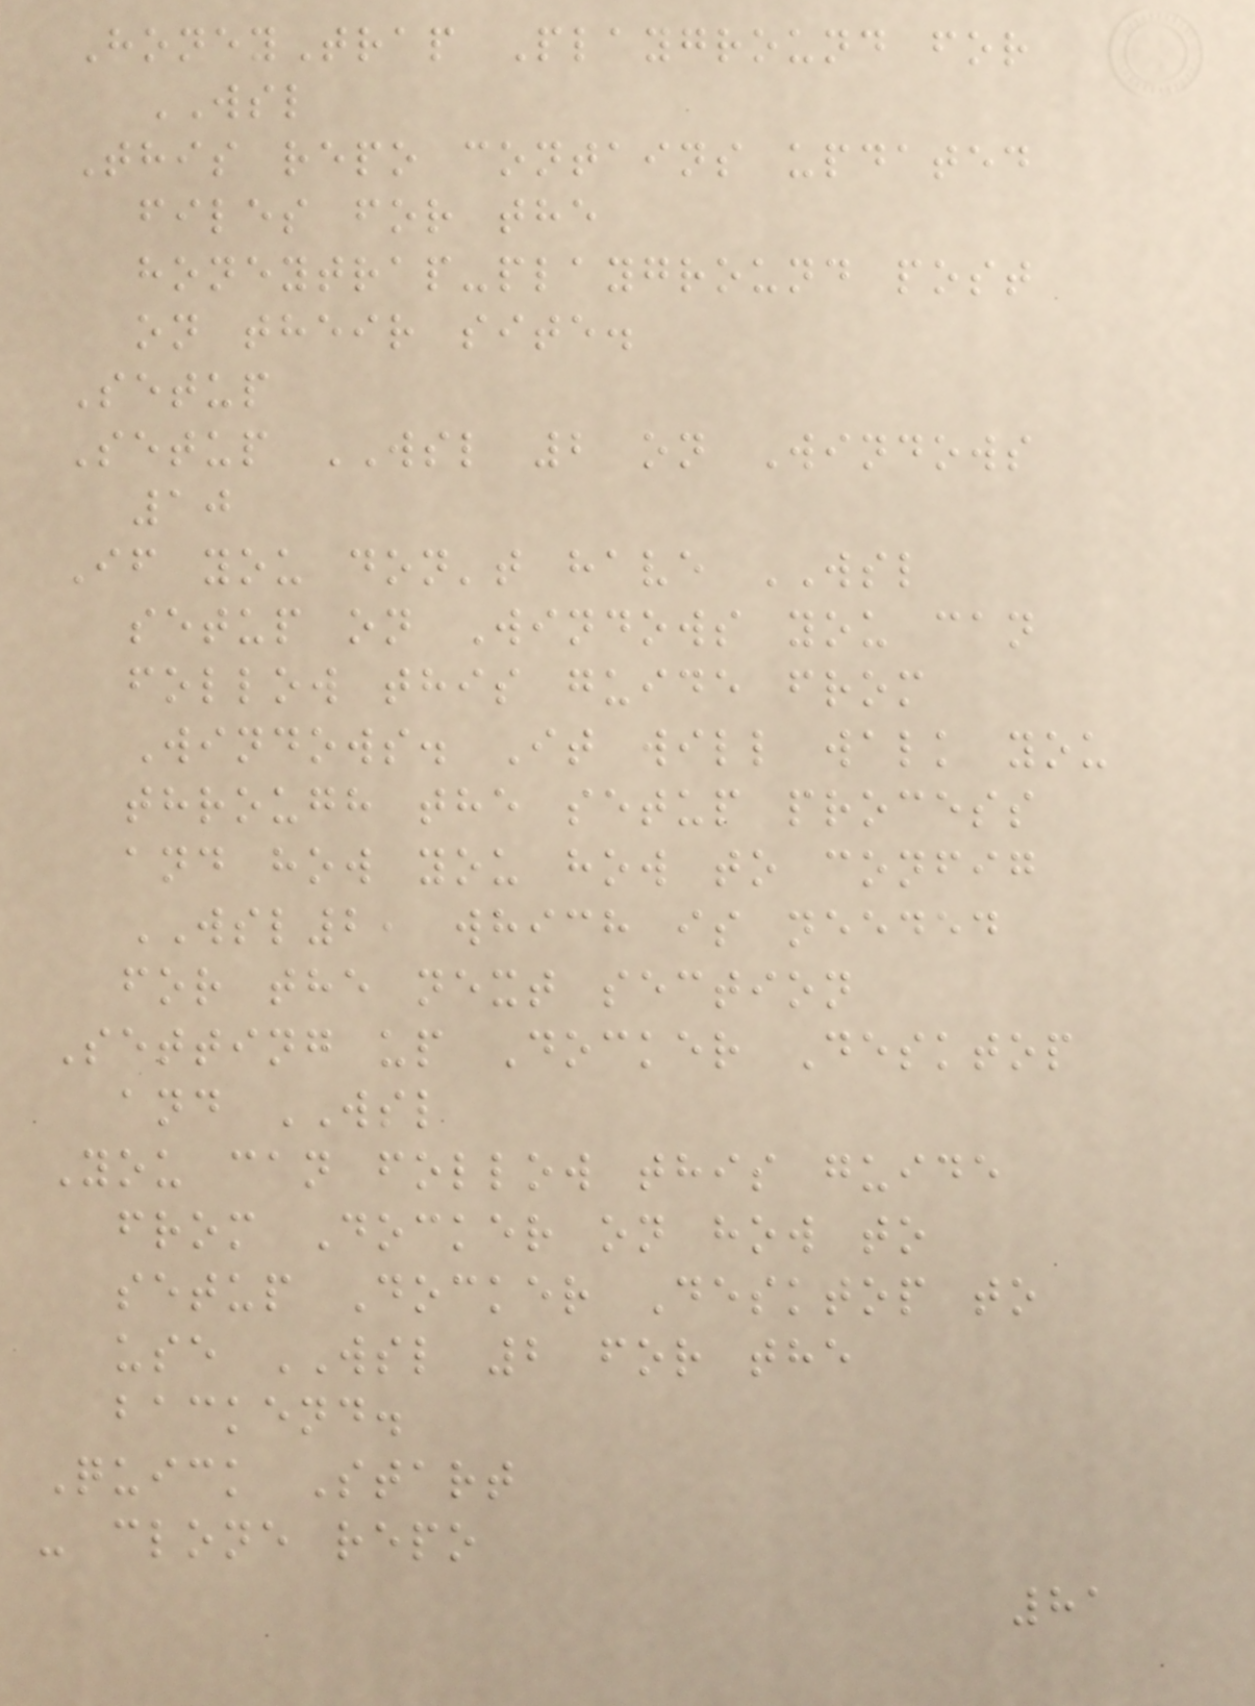HoneyTrap Playground for
WSL
This repo contains updated
files for the
honeytrap-playground post
on their site.
Setup
Setup WSL 2 on Windows
10
If you don't have WSL
setup on Windows you can
follow this guide from
Windows. It will walk you
through the setup process
and how you how to config
WSL2, which is needed
for the next section
Setting up Docker Desktop
and WSL
You can follow this guide
from Docker on how to
setup Docker Desktop to
use WSL 2 for the
backend.
Quick Start
- clone repo
81
